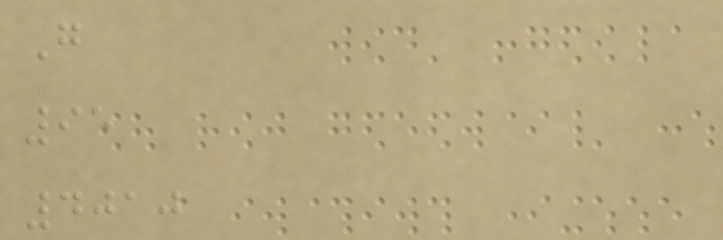G
95
4010
